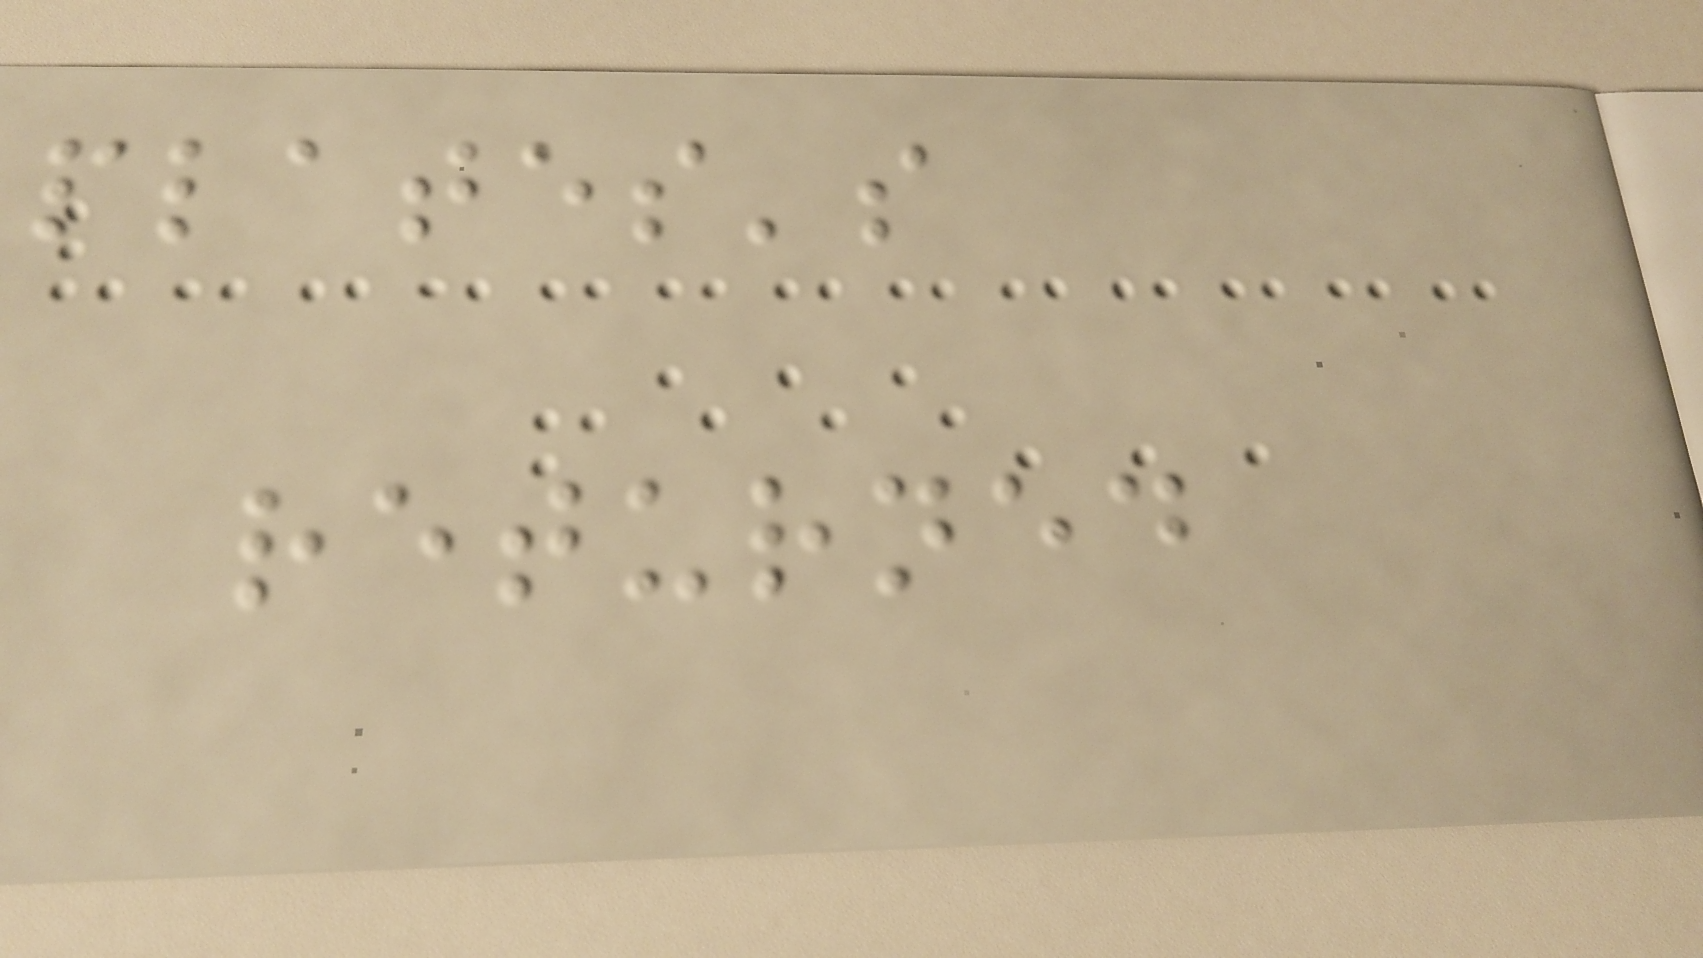plates's
returned
